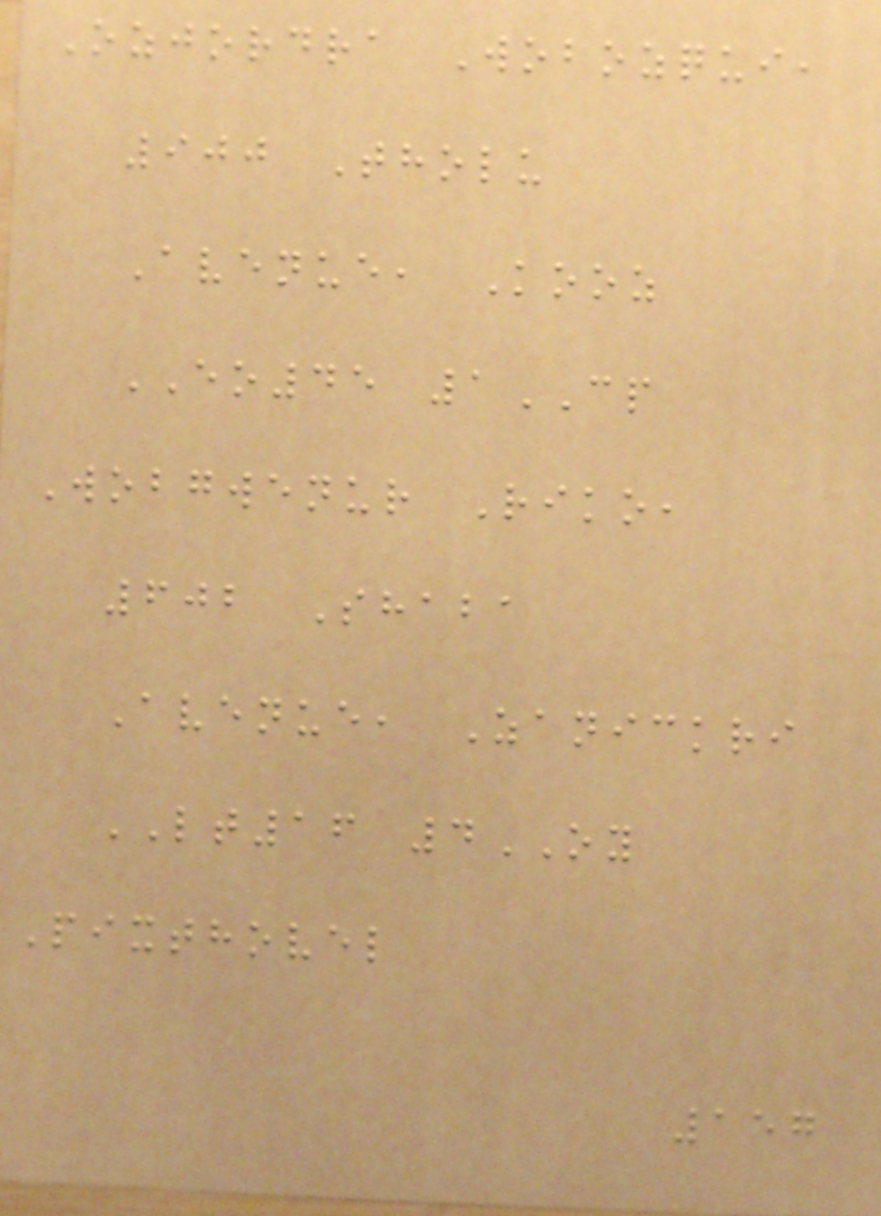Ozjordra Wobozqui,
900 Tholu
Avenue, Kooz
EO45 1CP
Wobgwenur Riko,
602 Shaba
Avenue, Zanickri
LT16 4OY
Pixthovel
157
